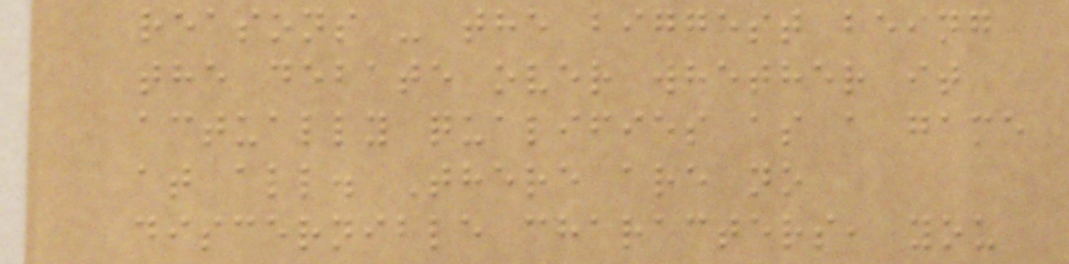reasons - the biggest being
the debate over whether it
actually qualifies as a game
at all. There are no
discernible characters, you
